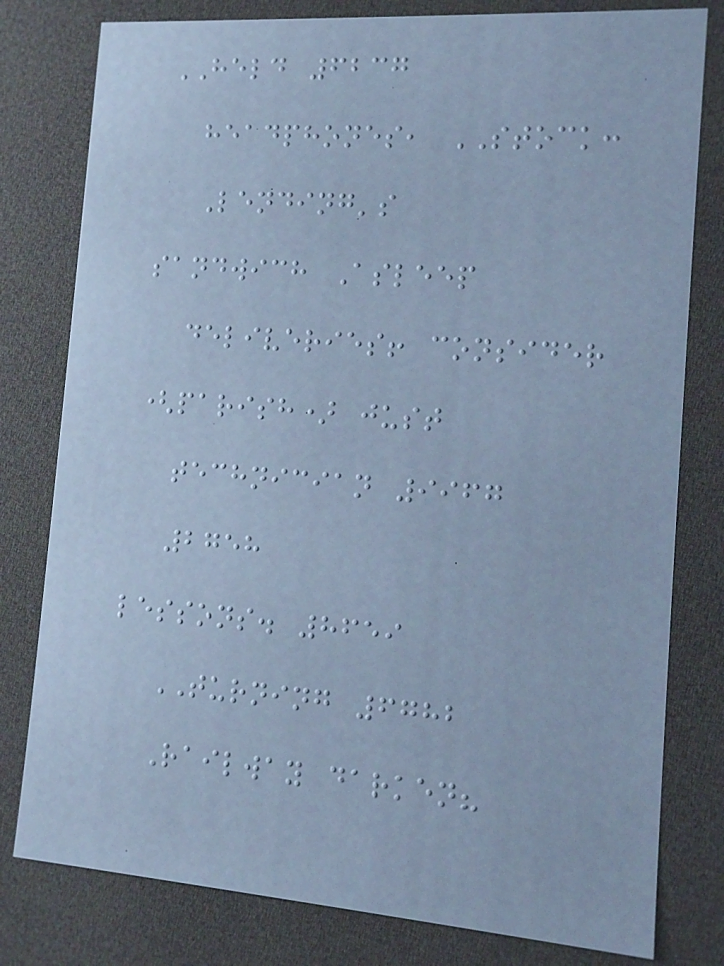HELD 6237
headphones, STOCK:
Lending's
sandwich Asleep
deliveries! consider
(parish) just
technician 9967
2758
lessons. 8659
TURNING 6782
Railway darken?
